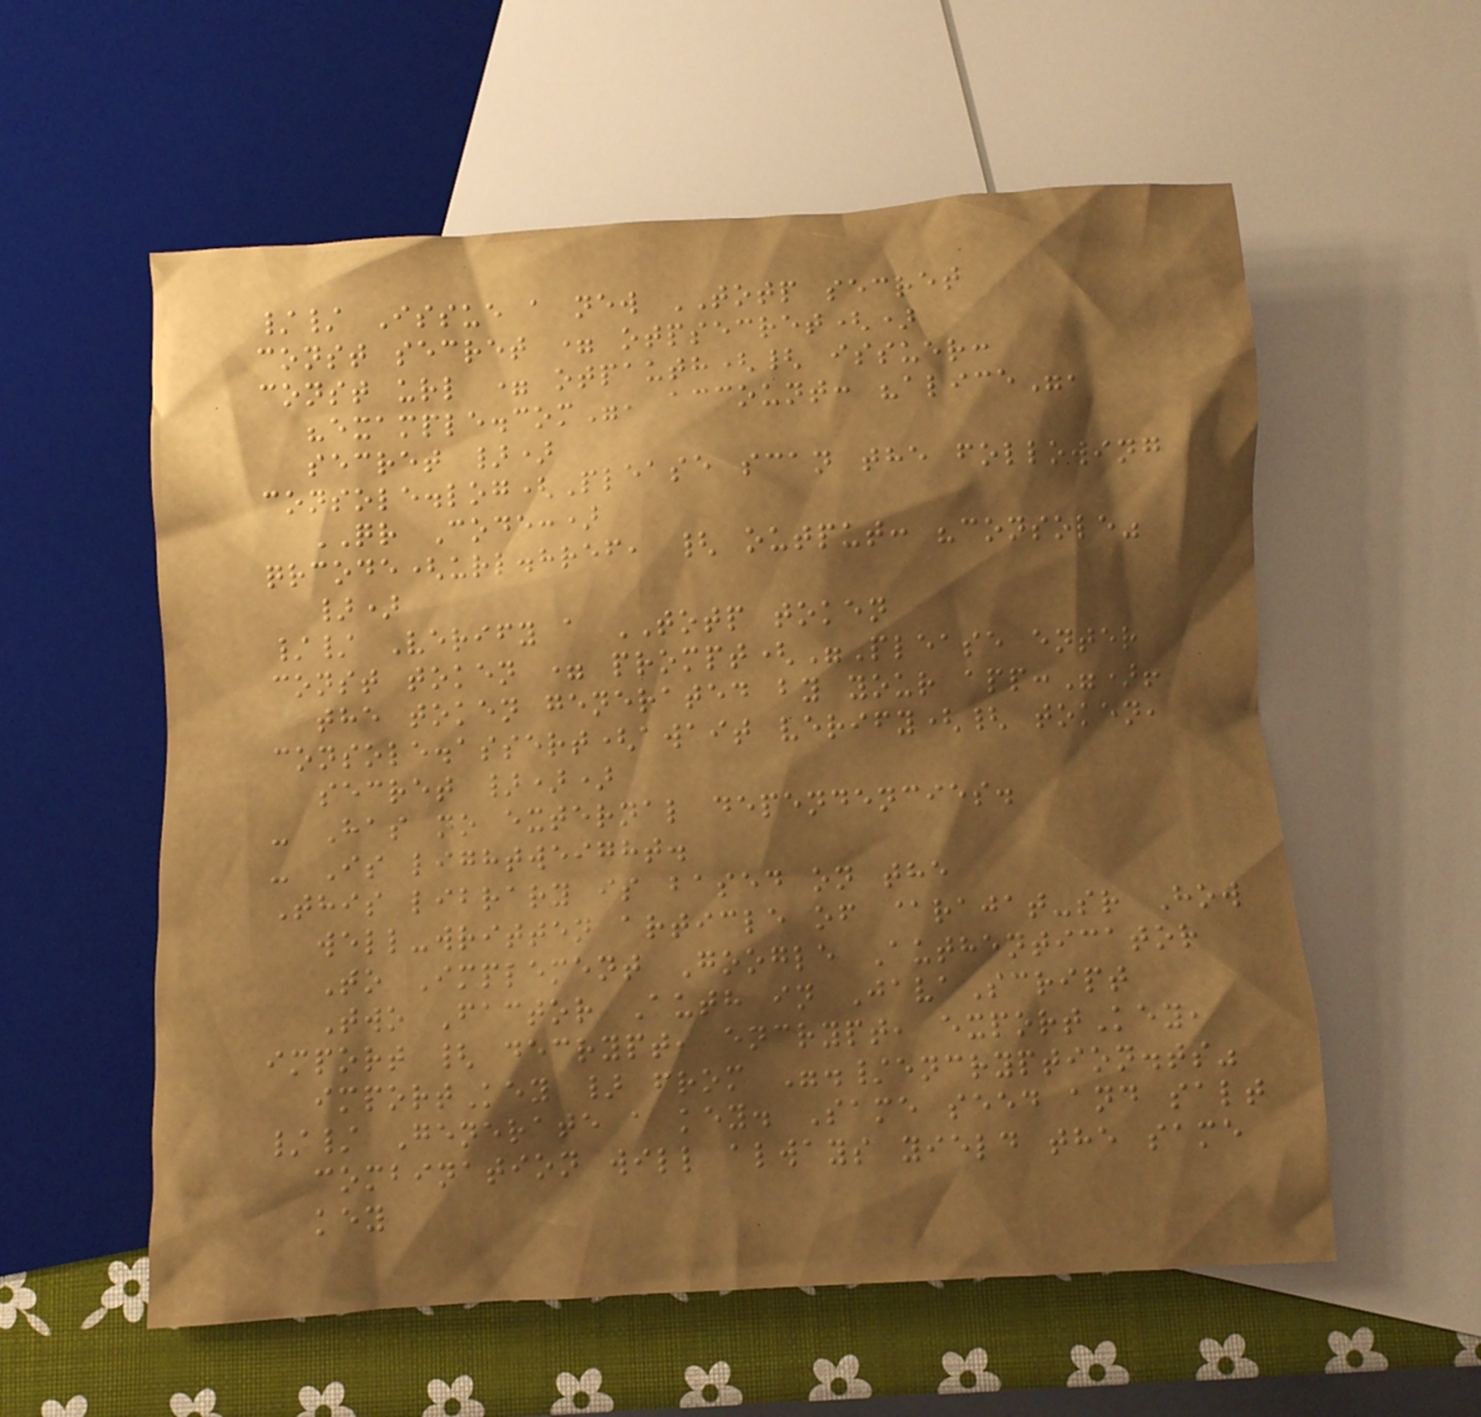// Issue a new TOTP secret
const secret = otpsecret()
const url = otpauth({ issuer:
"example.com", account: "alice",
secret })
console.log(Please scan the following
QR Code:)
qrcode(url.href, { output: "console"
})
// Verify a TOTP token
const token = prompt("Please enter
the token generated by your app:")!
console.assert(await verify({ token,
secret }))
- Has no external dependencies.
- Is lightweight.
This library is based on the
well-written article of @rajat-sr How
To Implement Google Authenticator
Two Factor Auth in JavaScript
import { decrypt, encrypt, exportKey,
importKey } from "./encryption.ts"
// Generate a key. Same seed and salt
combination will always yield the same
key
